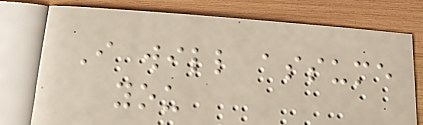I will assume
you
